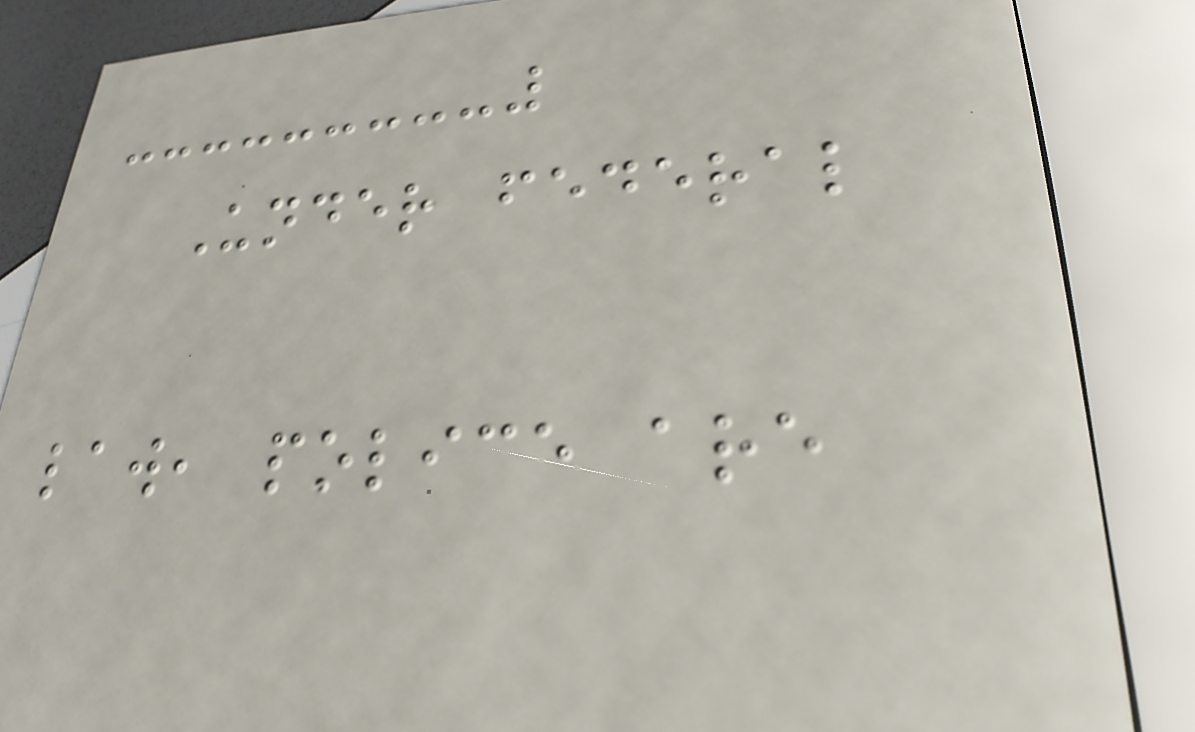Under federal
law, police are
